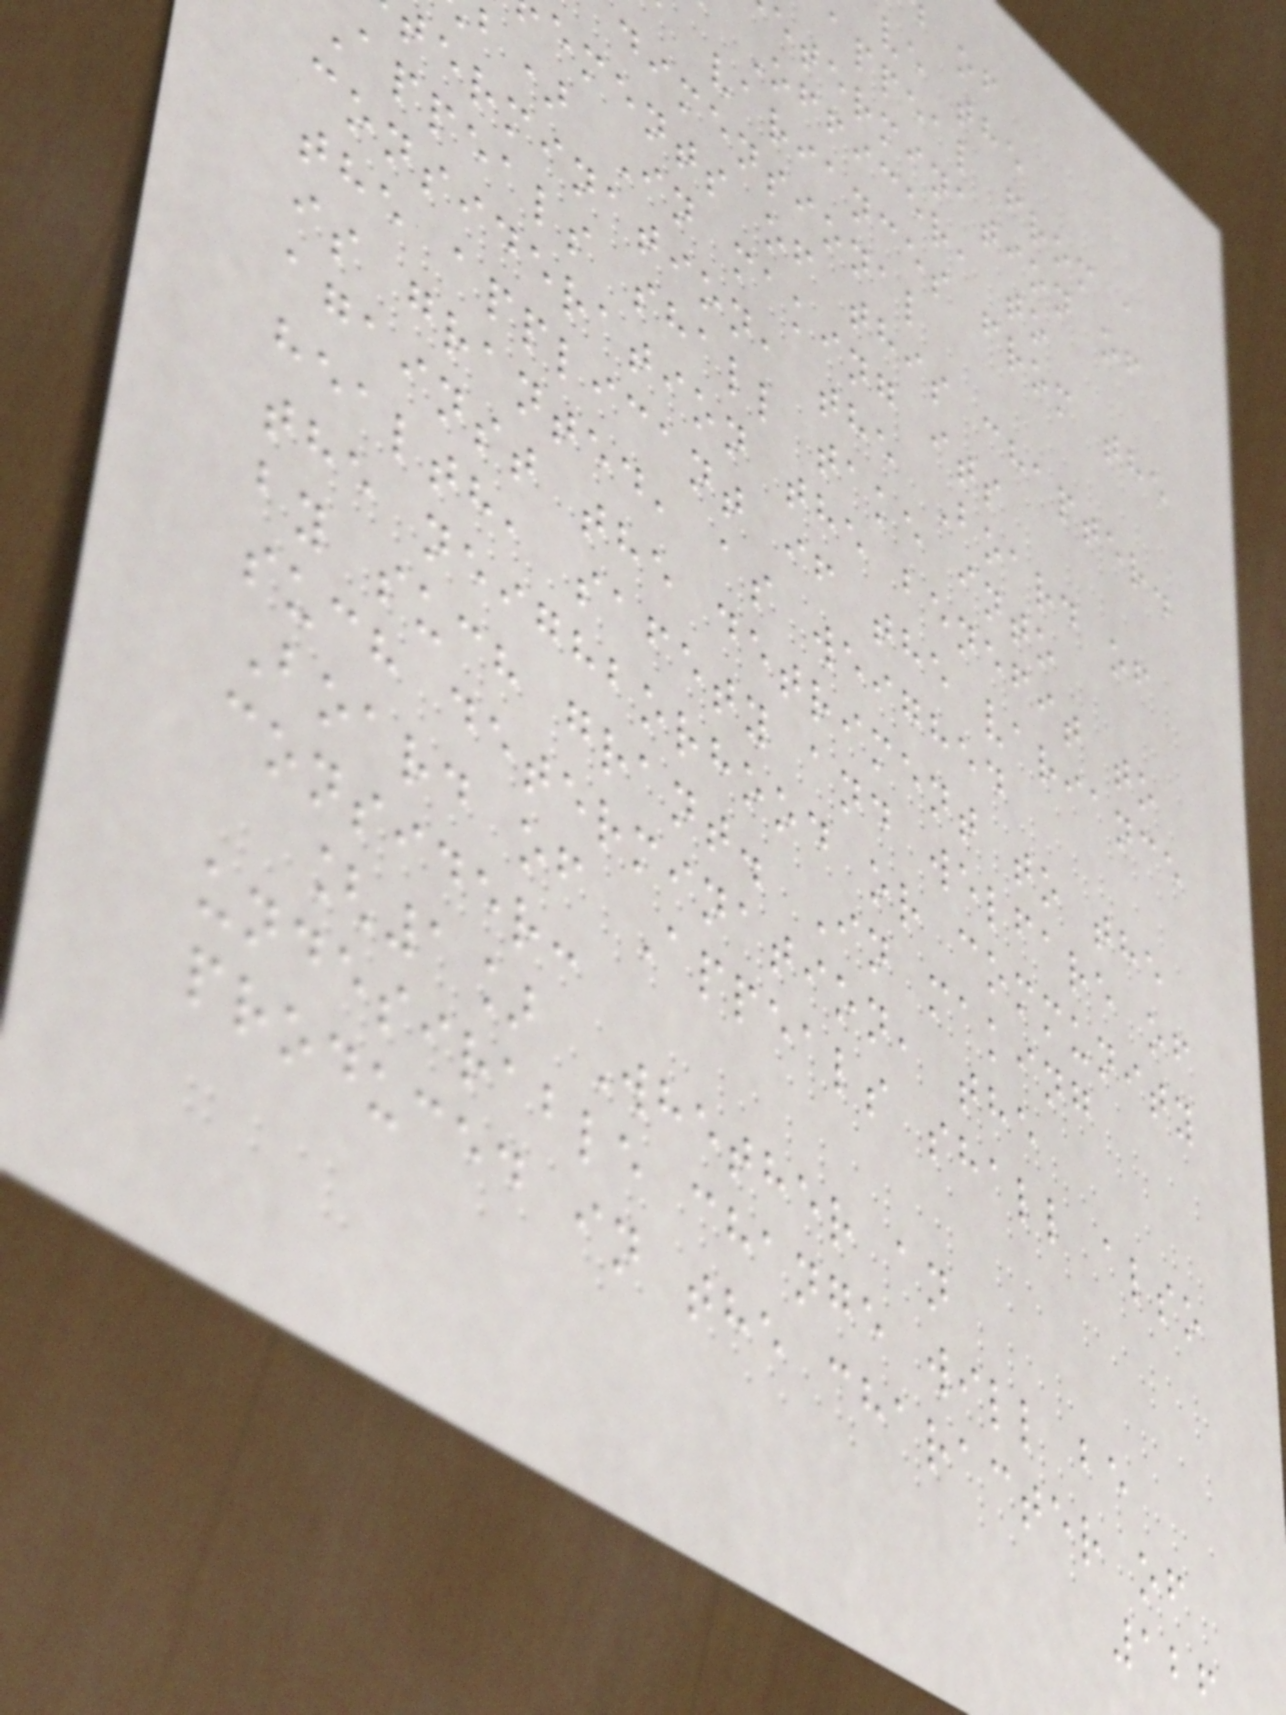ve the
appeal from a
etermination of
Officer, to
variances from the
dimensional
ements of this chapter.
b) In making its
termination, the Board of
appeals shall take into
consideration the benefit to
the applicant if the variance
is granted, as weighed
against the detriment to the
health, safety and welfare of
the neighborhood or community
by such grant. In making
such determination, the
Board of Appeals shall also
consider:
[1] Whether an
undesirable change will be
produced in the character of
